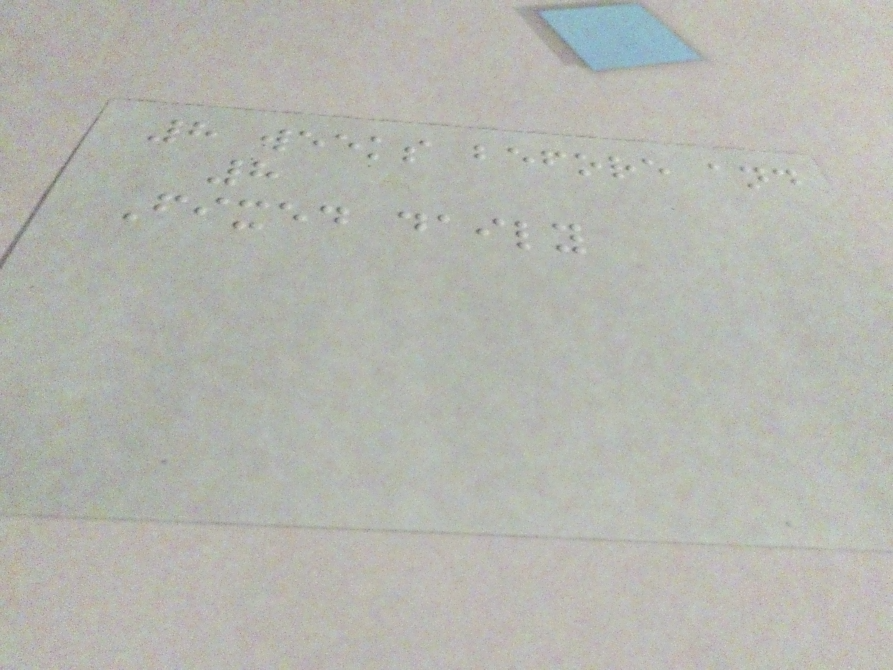8 weeks before and
8
Fixed daily
